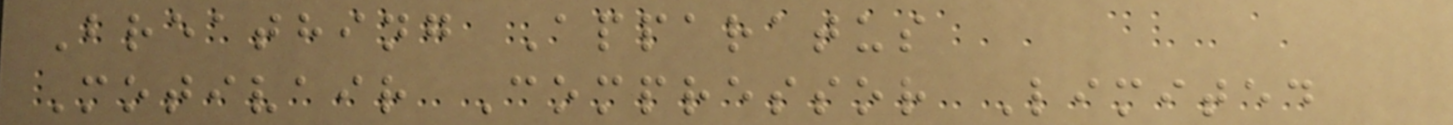Breathing Apparatus
Motivair Compressor Limited
